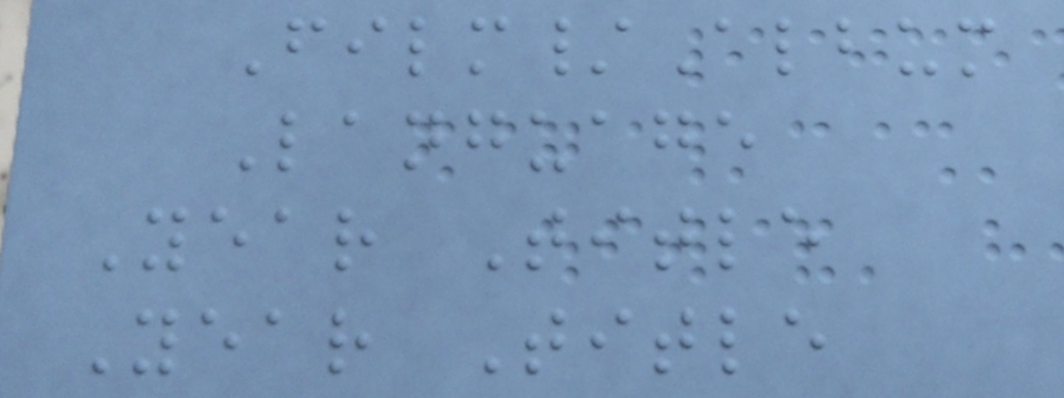Film/Album
Language
Year Title
Year Title
